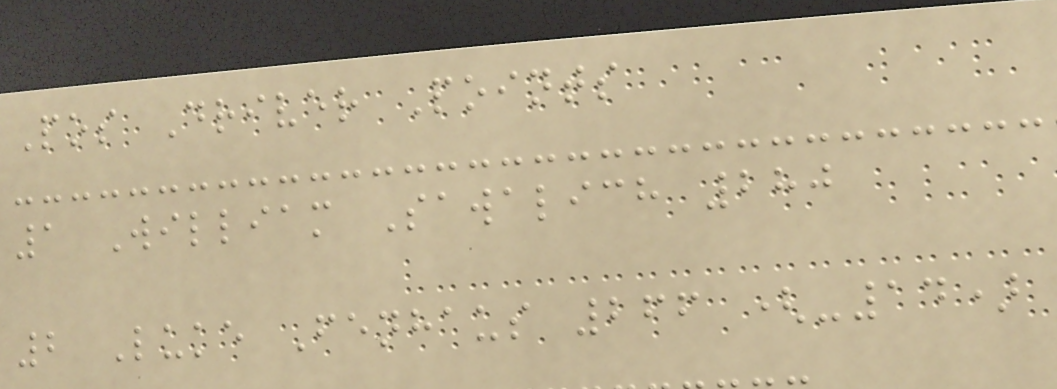Pos Driver Points
1 William Sawalich 280
2 Luke Fenhaus 266 (-14)
